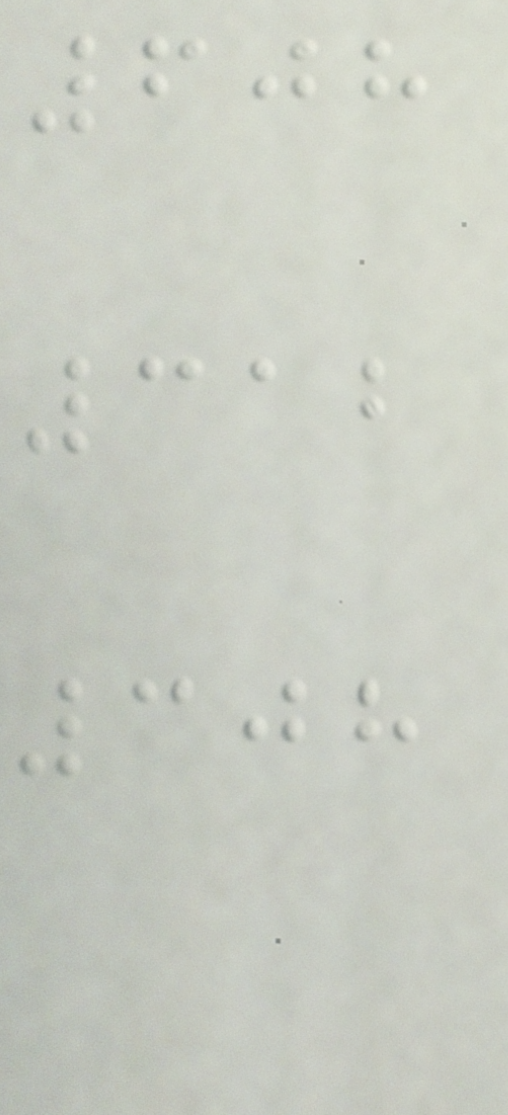608
312
308
